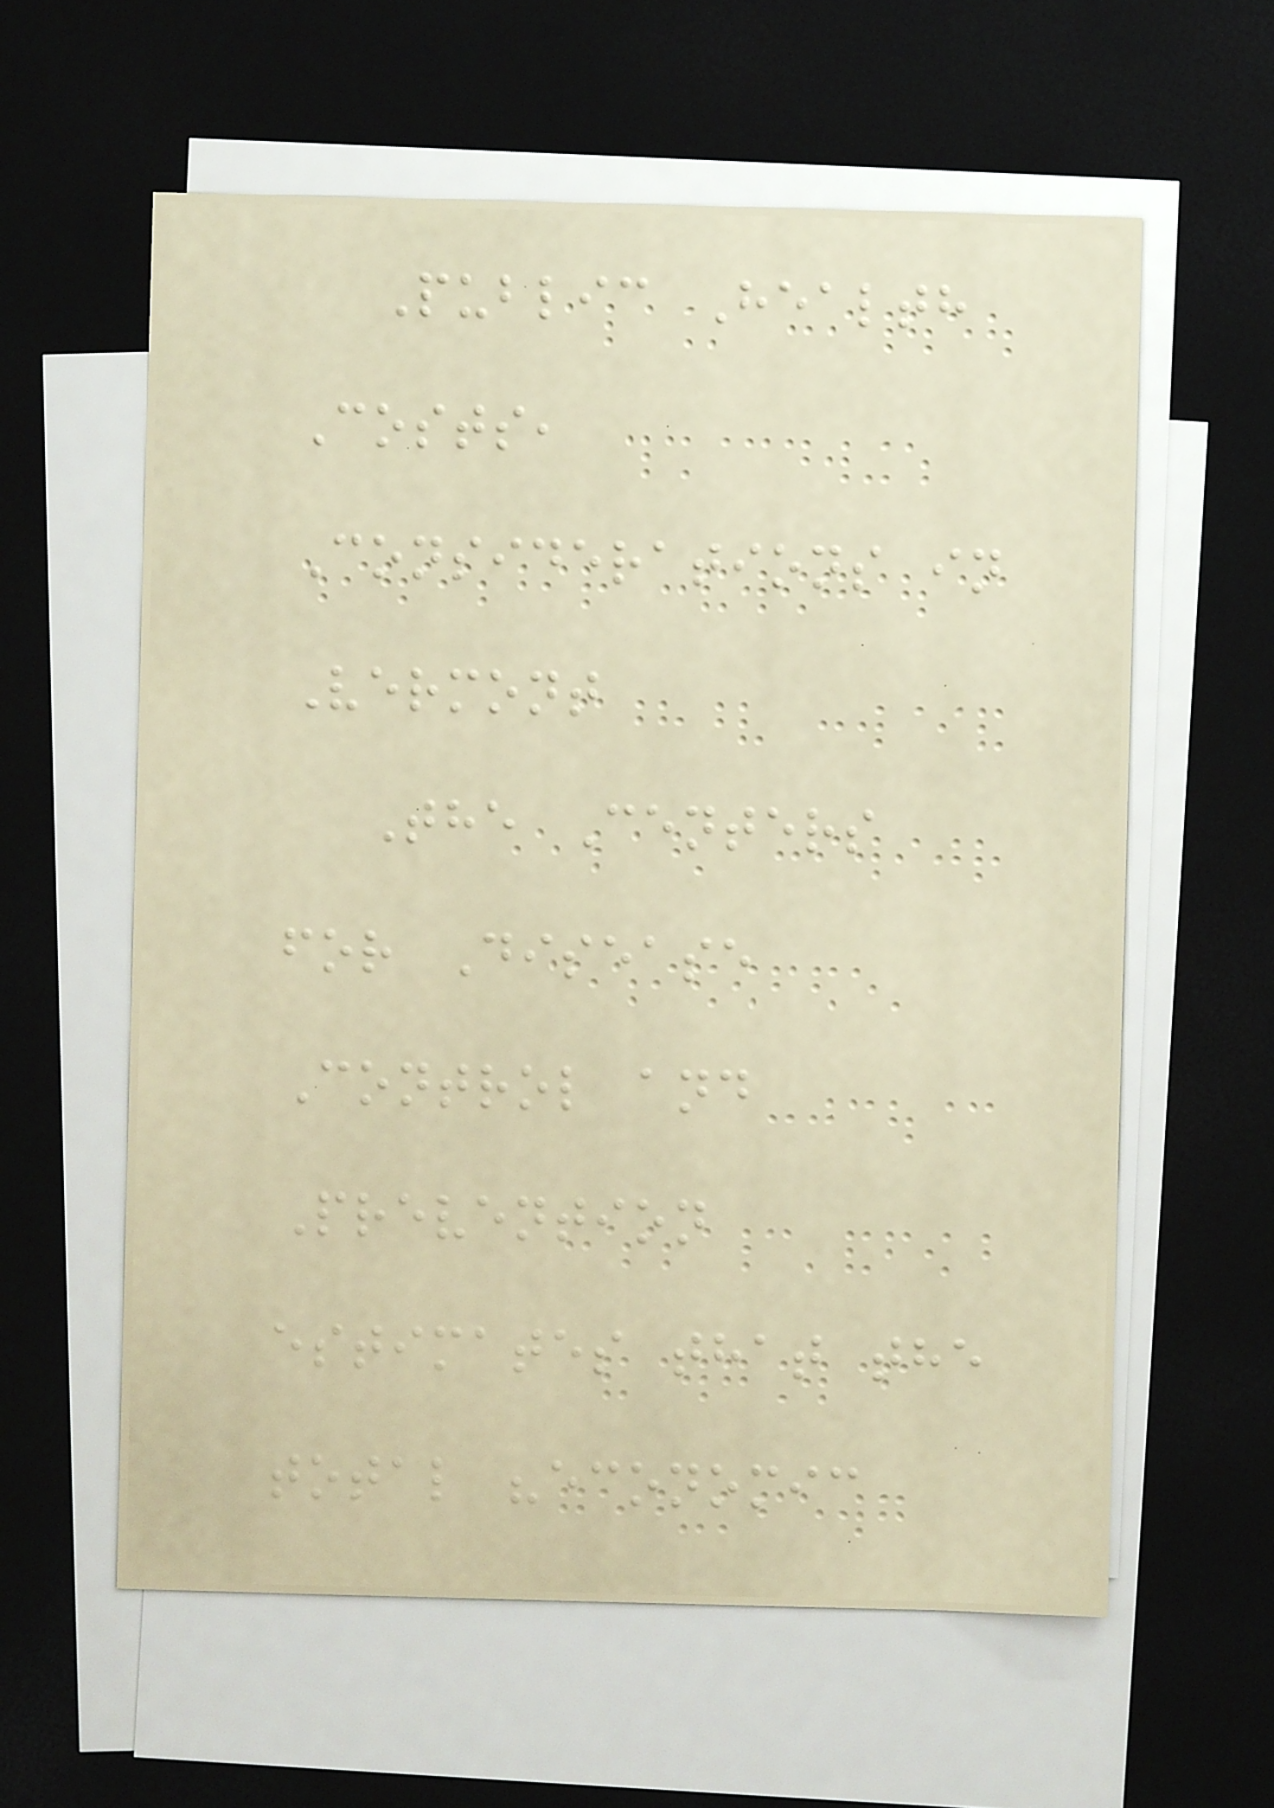Public Health
Costs,
Considerations in
Vermont
The Centers
for Disease
Control and
Prevention
estimates that the
total "economic
